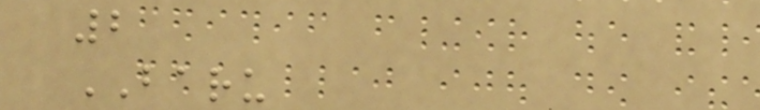2
BARU
